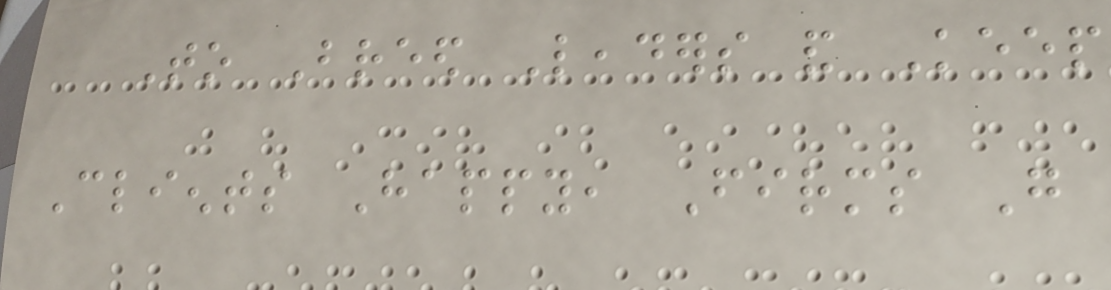To Breed Leaders and Keep
Clients Happy, Firms Go
